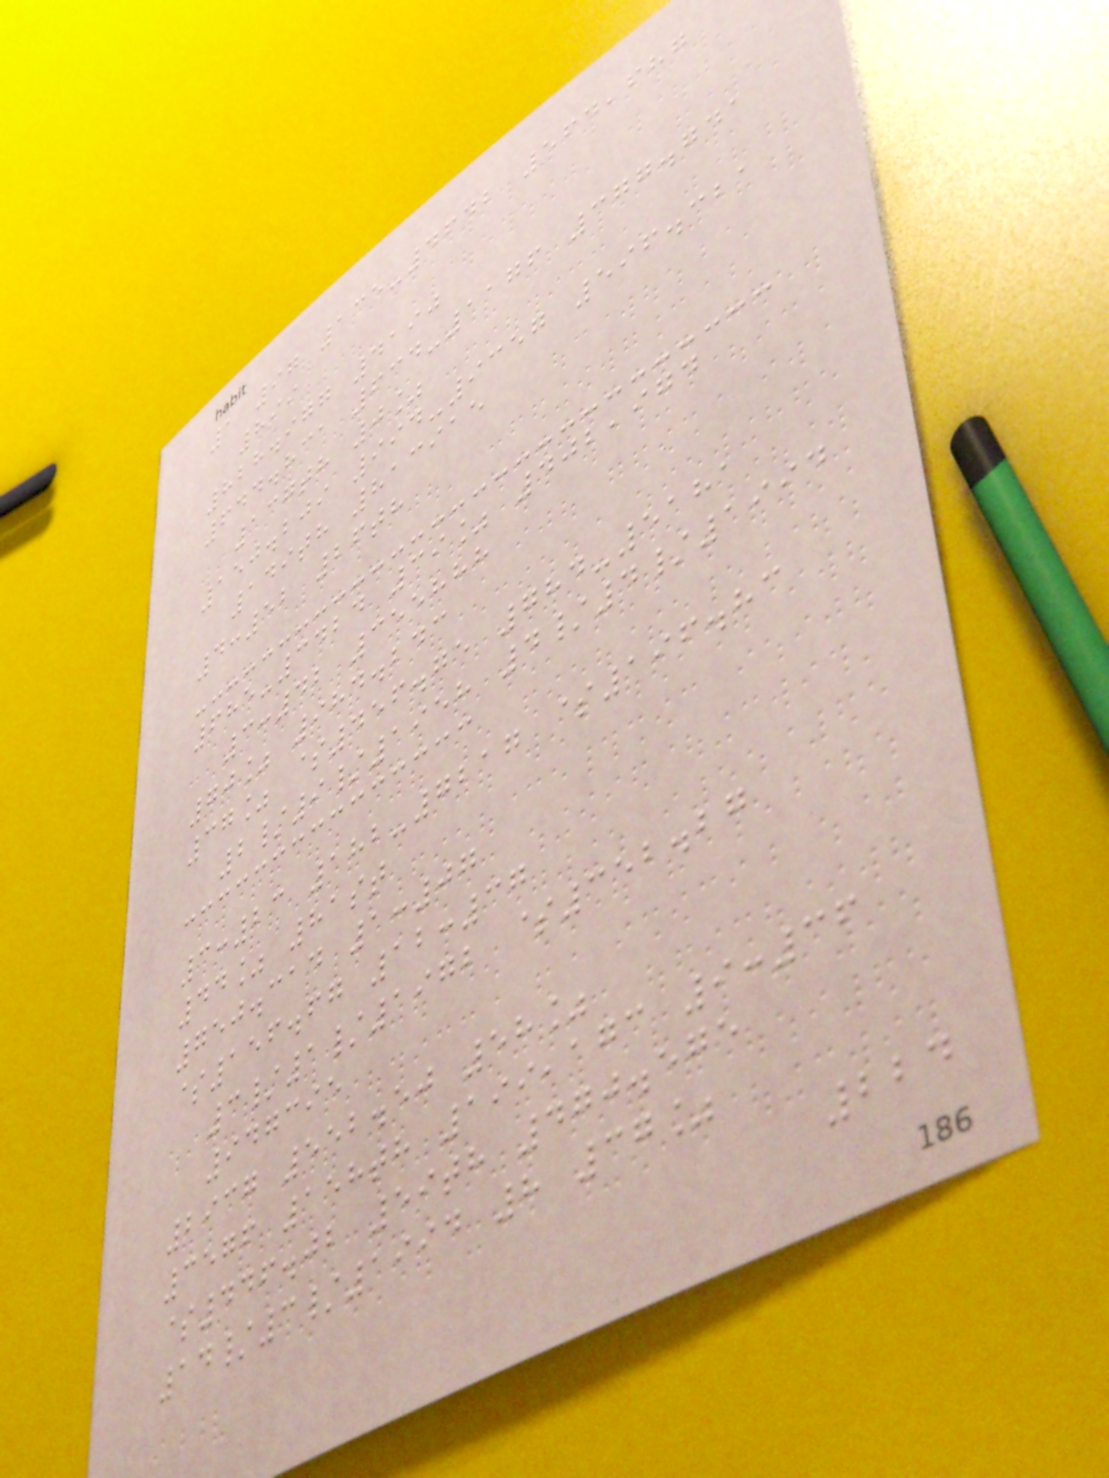1 97 135-4642 564,687
899
828.977 4190
644.831 634-1176 377.741
137th 0%
150.209 994-9357 596.321
149th 813915
4:52 26th
685-3424 39% 402,974
3:42 355888
70% 984.243
37% $456.75 784-5181
2/9/1958 4/4/1994
3:23 182-7217 $196.83
44% 81st
750.314 1:07
$156.67 12:37
3/1/1972 $352.27
947395
2937 552.50 58%
3576 158th 199,173 9:36
$446.02 59th 470.575
14/3/1994 8 37%
224
